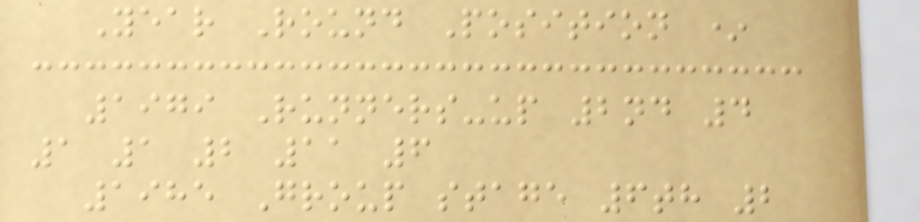Year Round Position *
1979 Runners-up 2nd 4
1 1 2 11 6
1985 Group stage 6th 2
